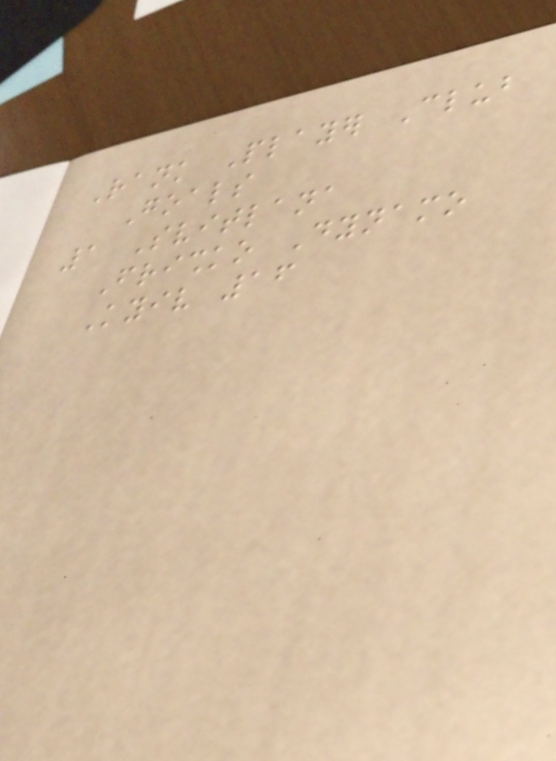Rank Player Club
Goals
1 Svitlana
Frishko Dynamo
Kyiv 16
